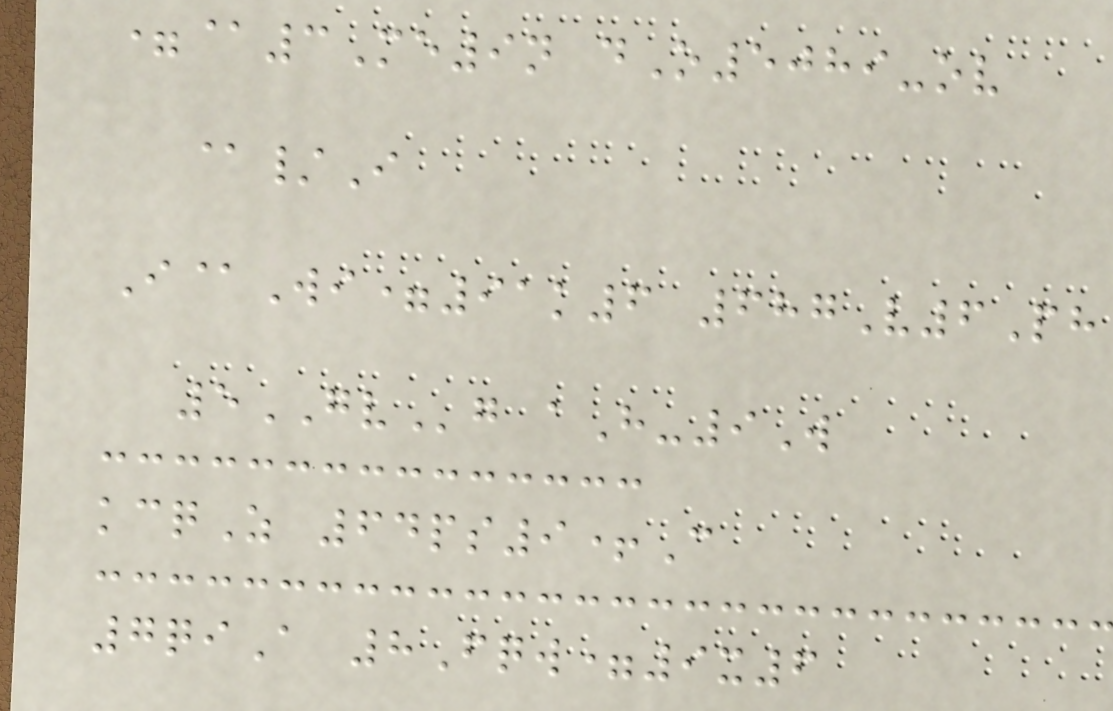=@3Me9n dO5089-ov
@/I
I@Wi=91k6 687V6Ph
5GVg aH-9W
kcqZ 64ps9+C
7qiA 8Fqw=9x6
